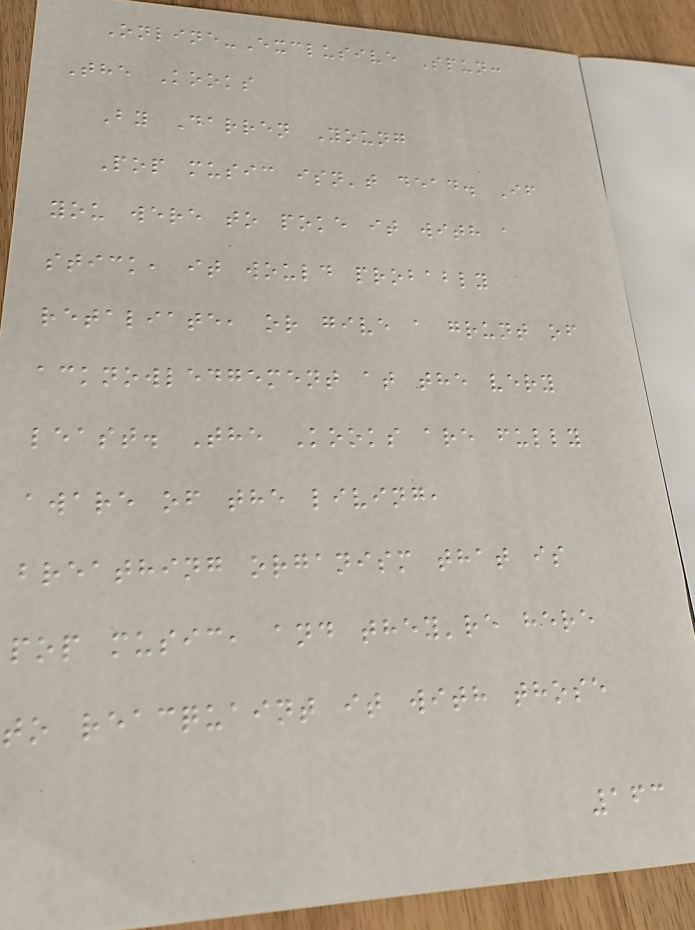Online-Exclusive Spun:
The Kooks
By Darren Young
Pop music isn't dead. If
you were to poke it with a
stick, it would probably
retaliate, or give a grunt of
acknowledgement at the very
least. The Kooks are fully
aware of the living,
breathing organism that is
pop music, and they're here
to reacquaint it with those
163
